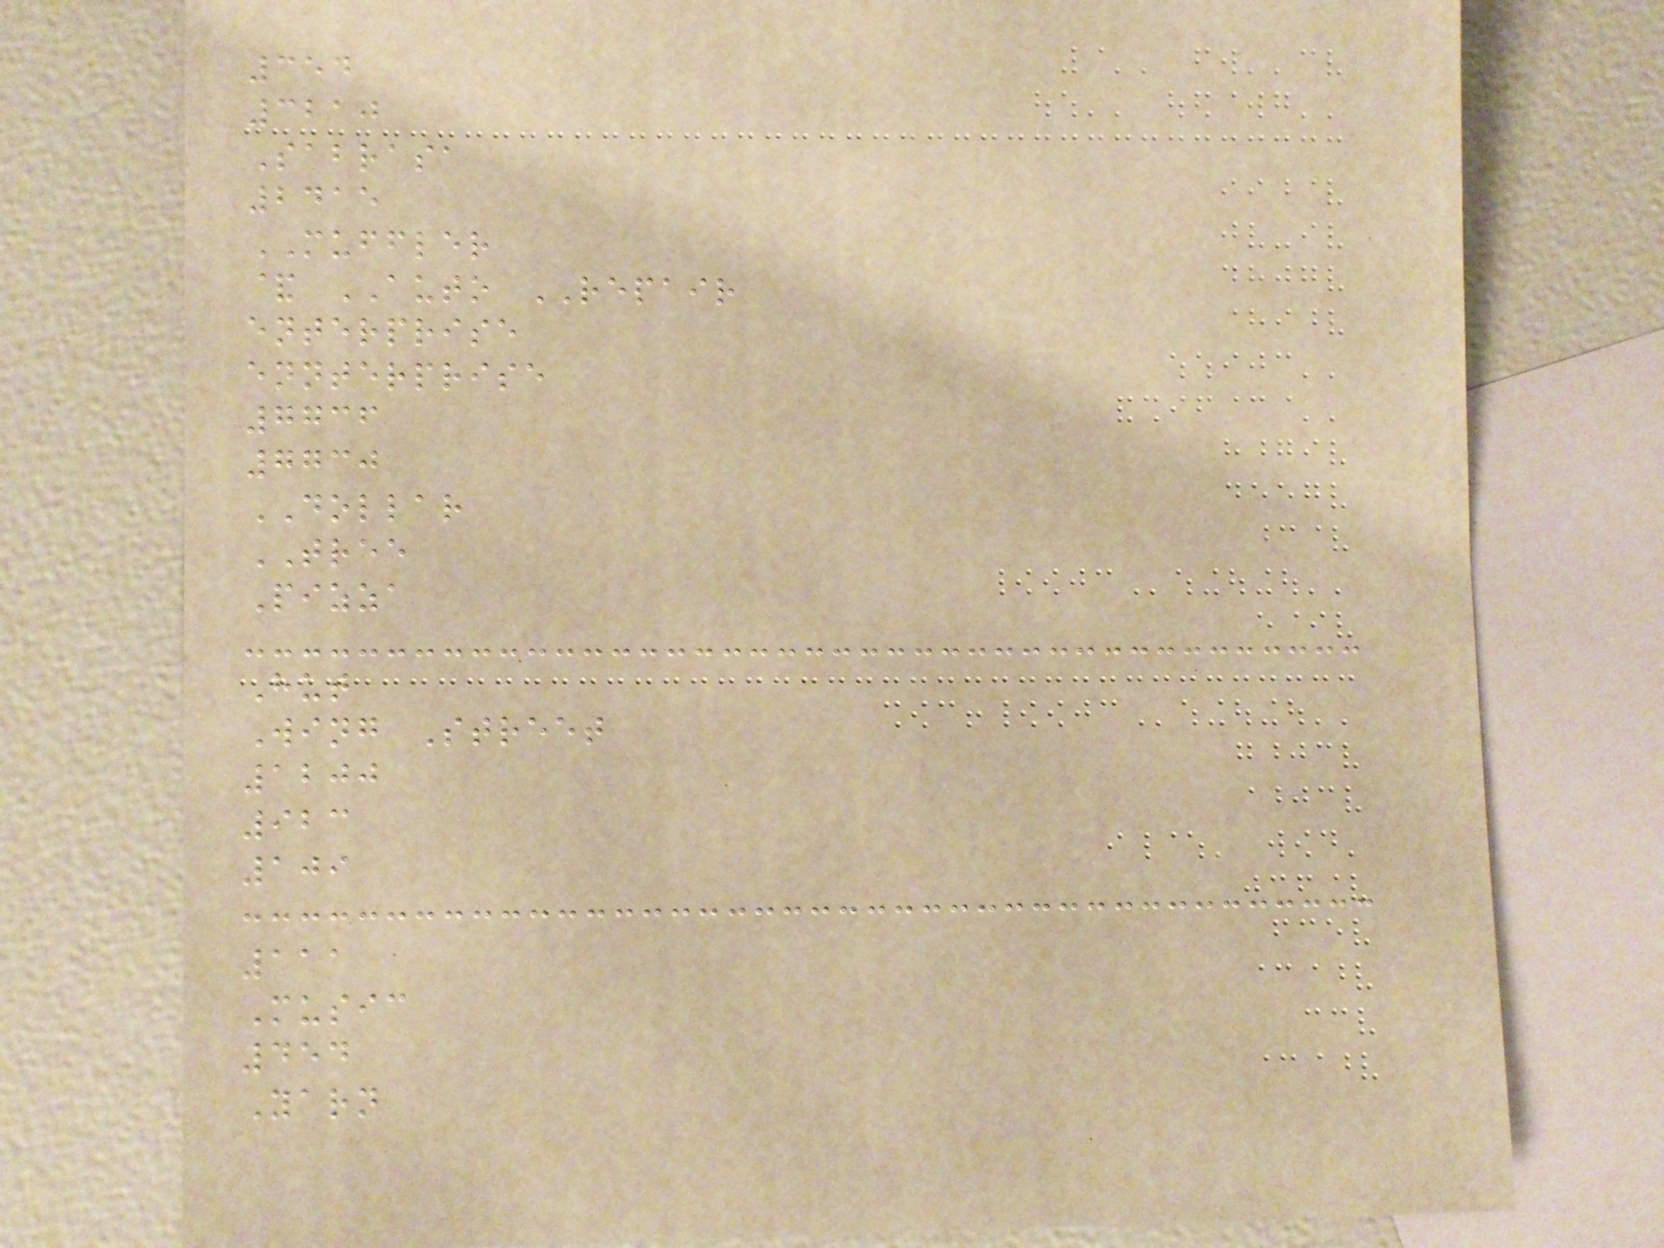354
3210
Sabrasa
2415
MUFFLER
& AUTO REPAIR
enterprise
ennterprise
7736
7730
DOLLAR
TREE
Pizza
Hut
Wing Street
1200
923
109
111
Music
454
Yarn
